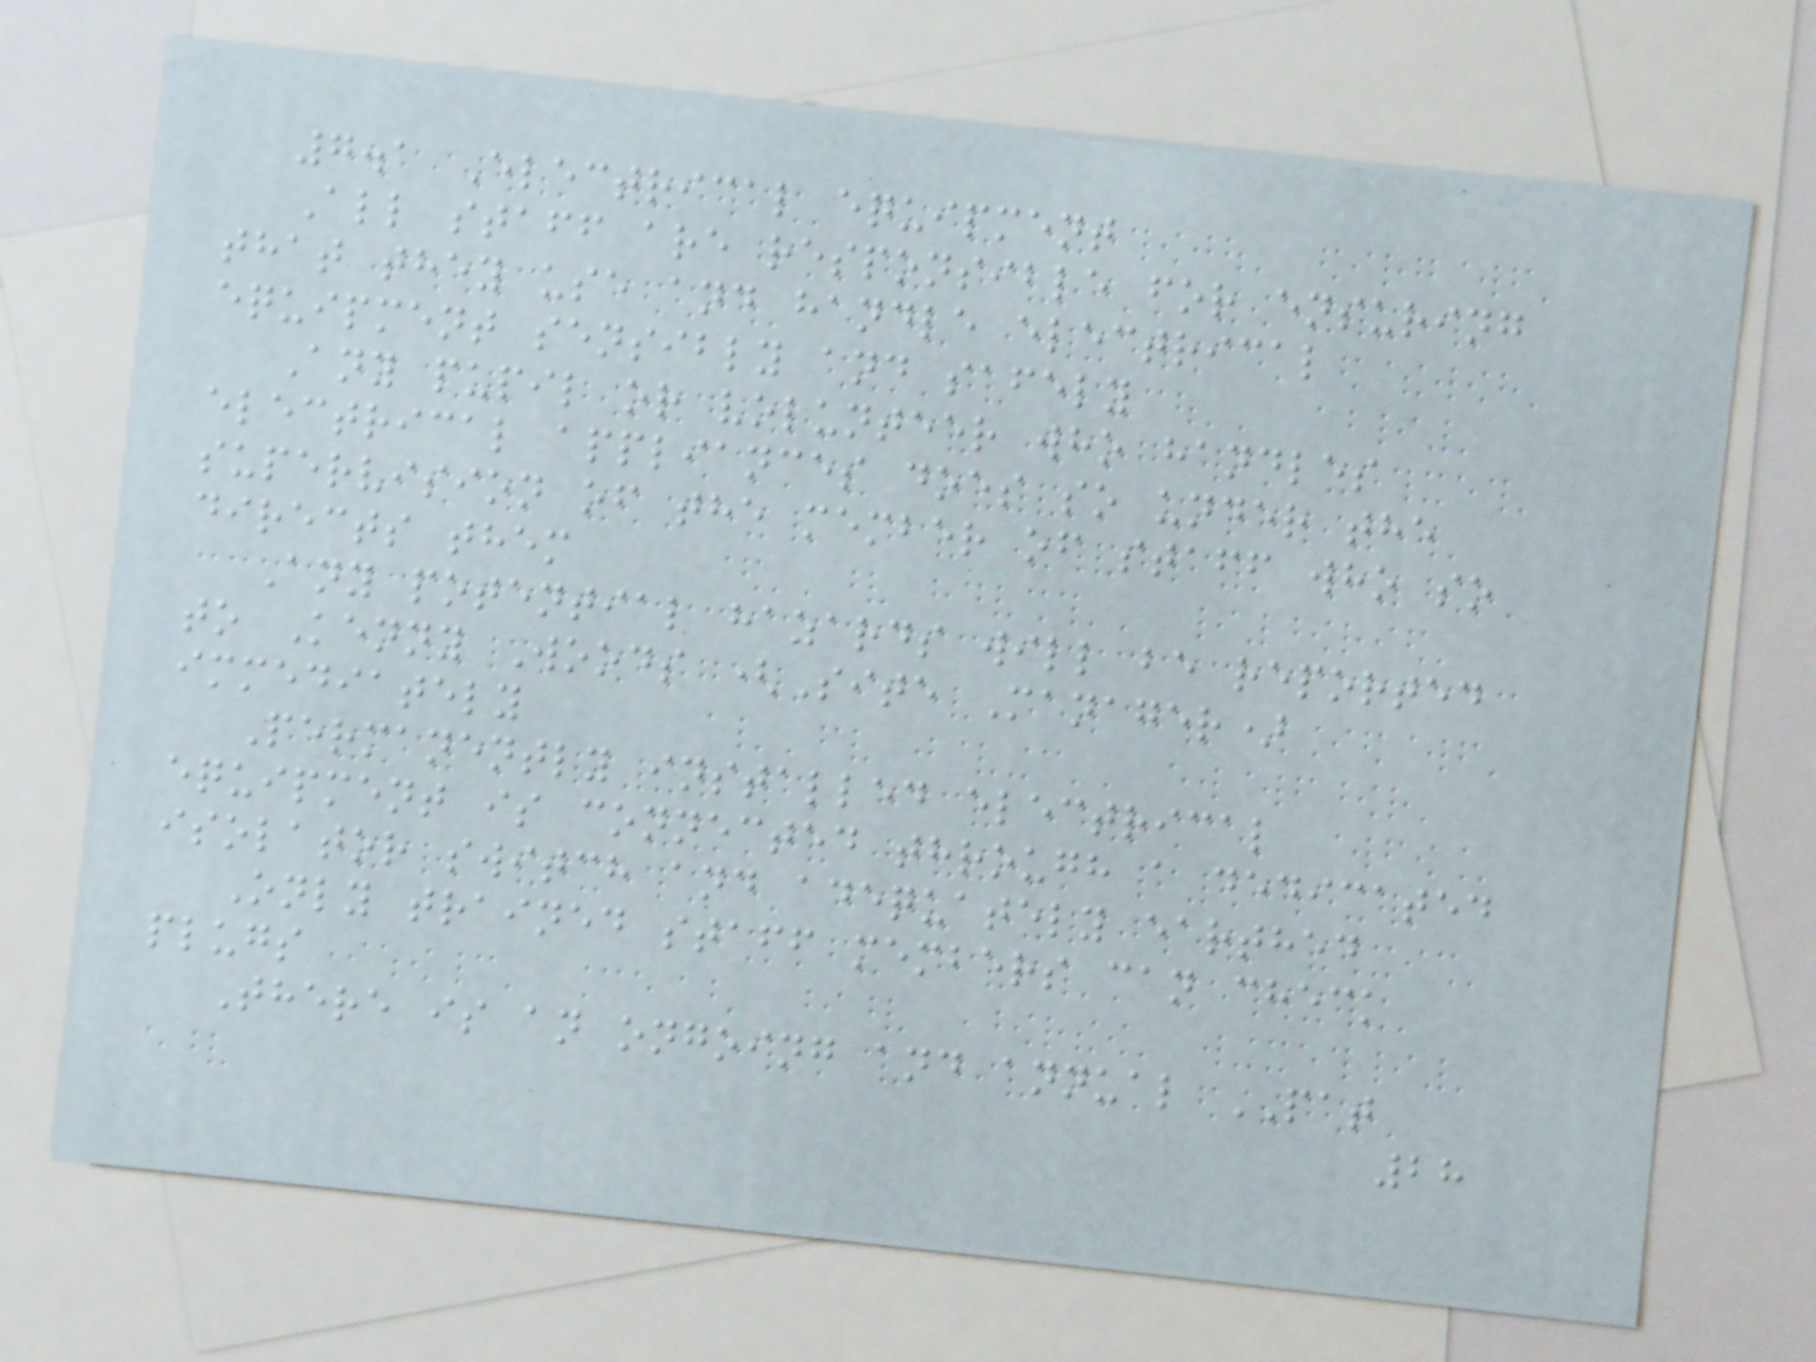7.1 Electrical equipment
All staff are responsible for ensuring
that they use and handle electrical
equipment sensibly and safely
Any pupil or volunteer who handles
electrical appliances does so under the
supervision of the member of staff who so
directs them
Any potential hazards will be reported
to Kenny Woods (Site Manager)
immediately
Permanently installed electrical
equipment is connected through a dedicated
isolator switch and adequately earthed
Only trained staff members can check
plugs
There is an ongoing and annual PAT
28
